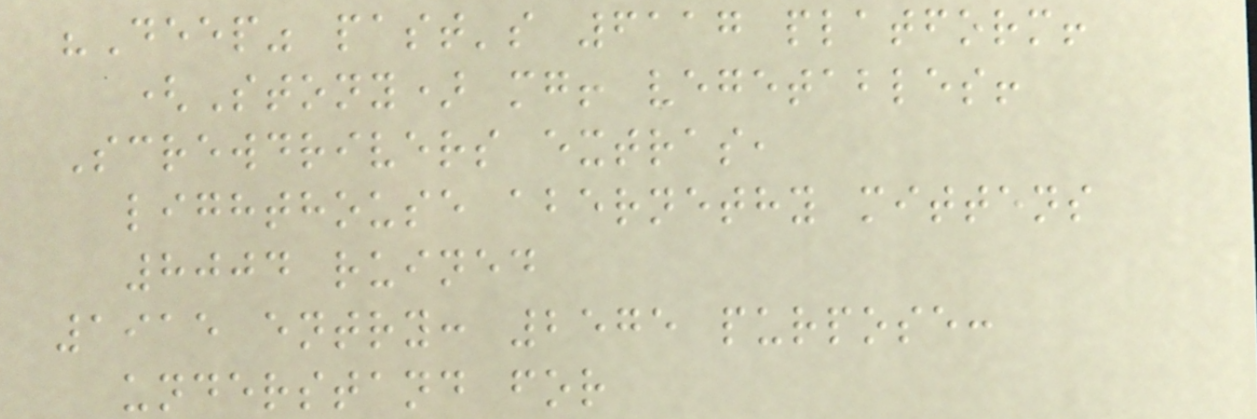"Deep" past's 6117 platform!
(Stony) mg! vegetables!
Screwdrivers extras,
lighthouse abernethy mittens
8004 ruined
1915 entry: 2575 purpose:
understand for
